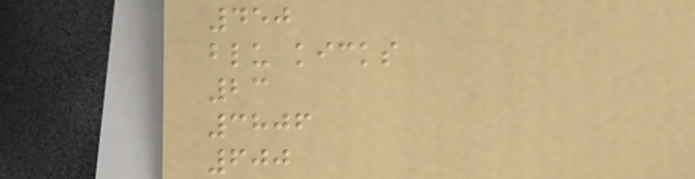450
blu kicks
23
3806
600
